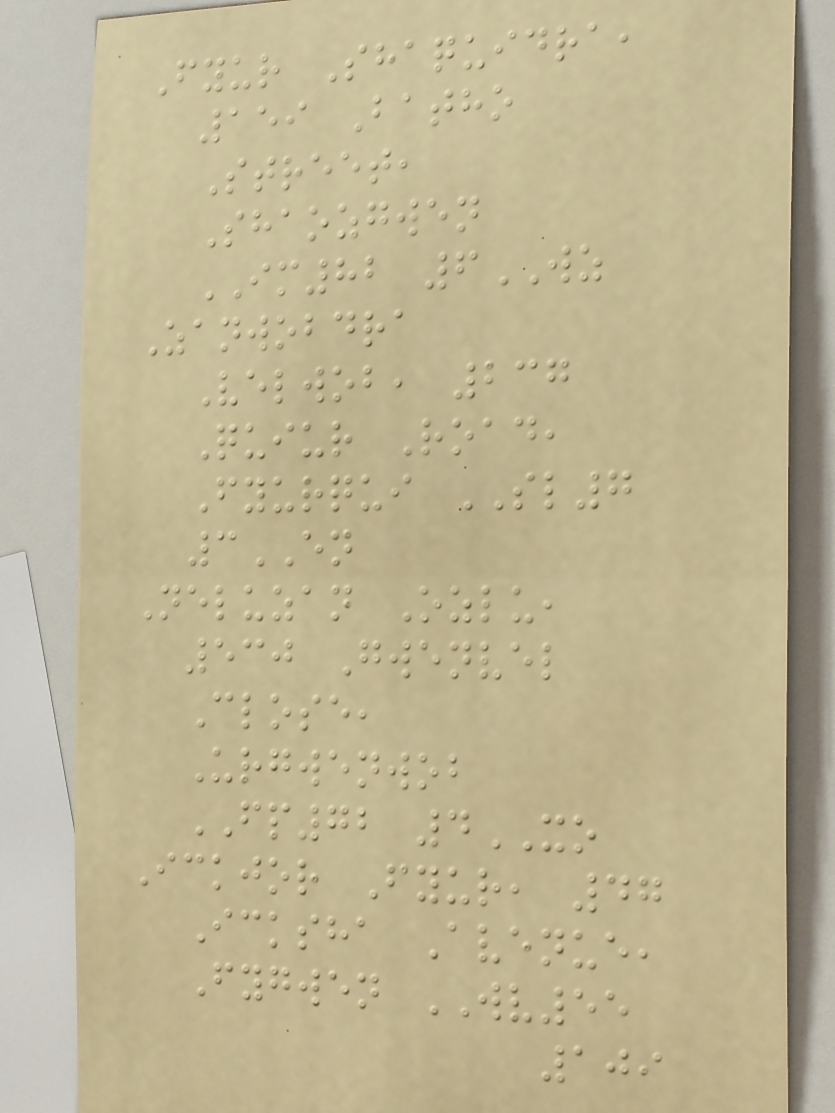Fyur Shaquidra,
159 Batho
Street,
Shaozgwen
IM82 6WZ
Zanwobdra
Velwob, 237
Quiur Road,
Fyurqui SL7
3EN
Neluzan Ozlu,
530 Gwenvel
Close,
Urgwenwob
FP72 4XO
Ickjor Fyur, 47
Icksha Avenue,
Fygwen WV55
109
